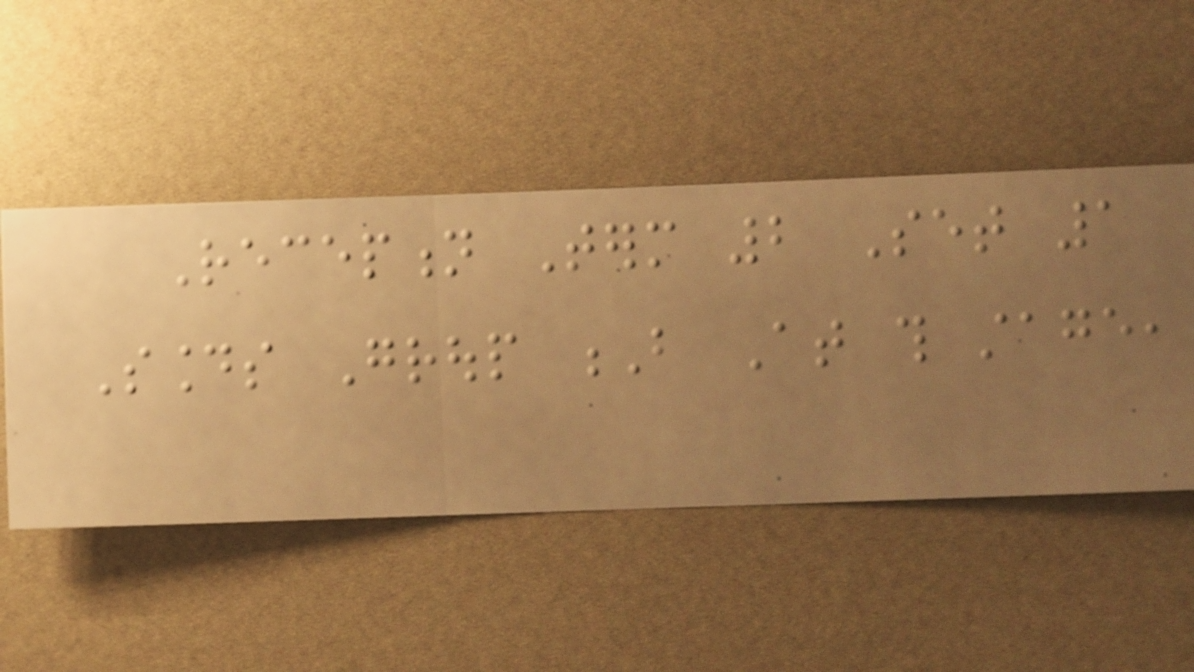Reception Term 2 Set 1
Sounds Group B At this stage,
